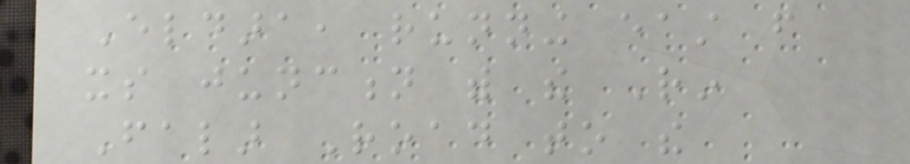Eldara, running east from
its junction with the Rin
Falar Road to the
